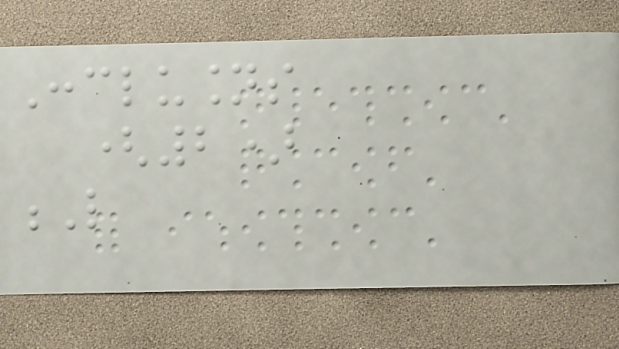Conclusions
(2)
L
